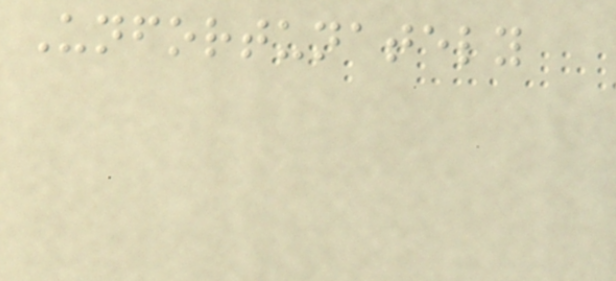Unfortunately
